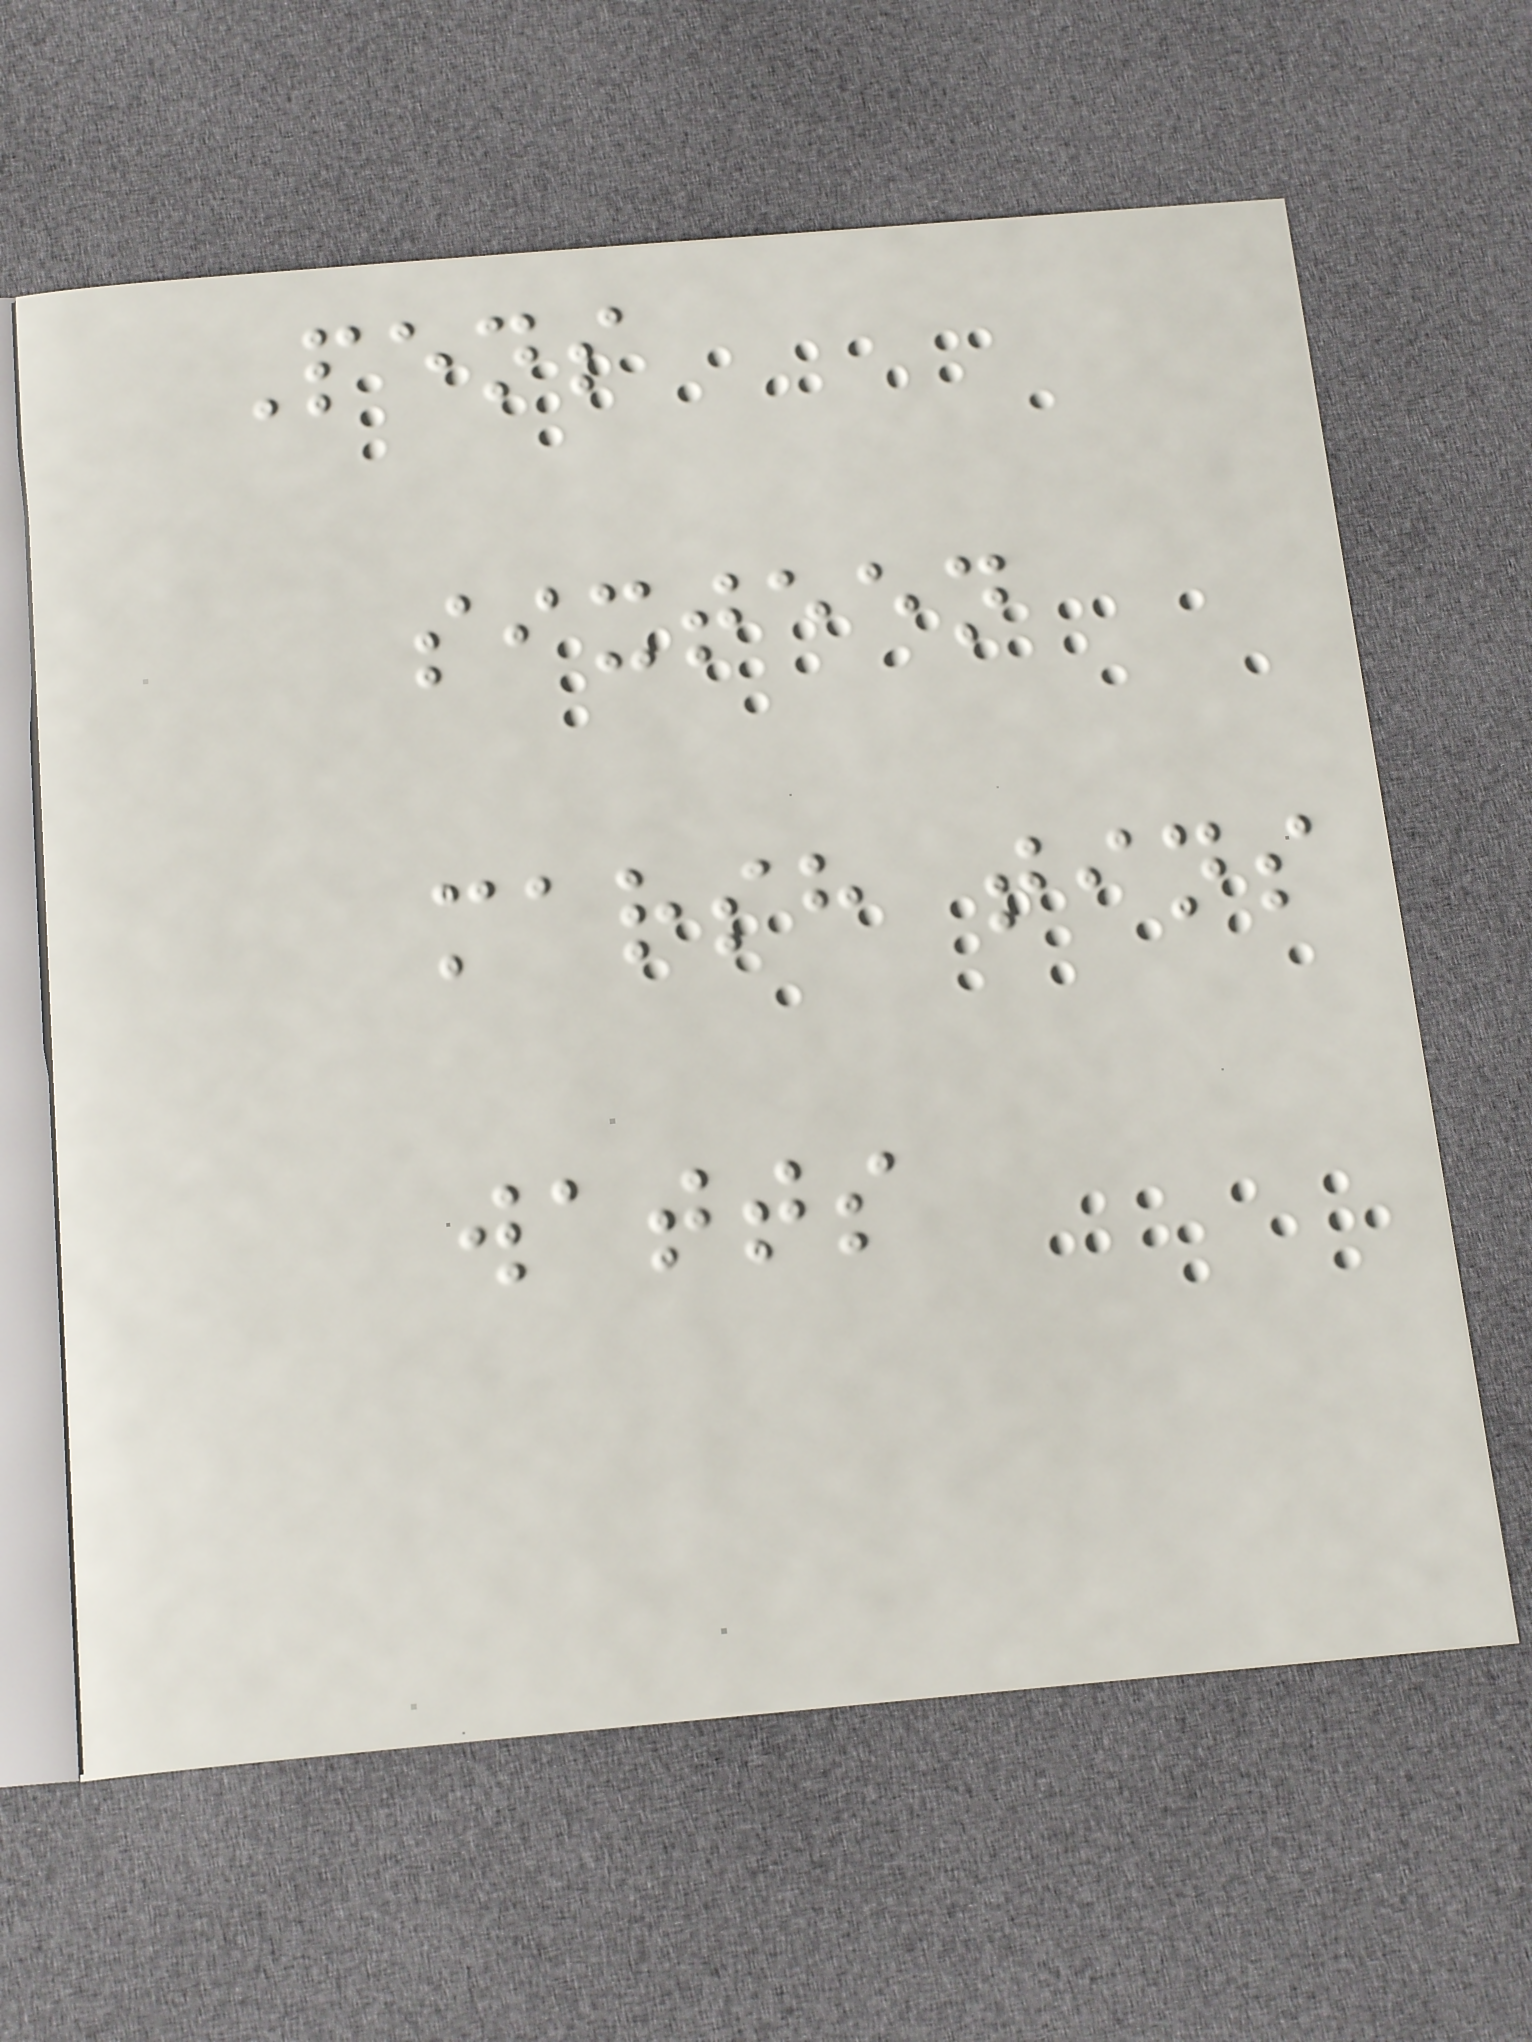Pens
sixteen
marsh tins
watts
